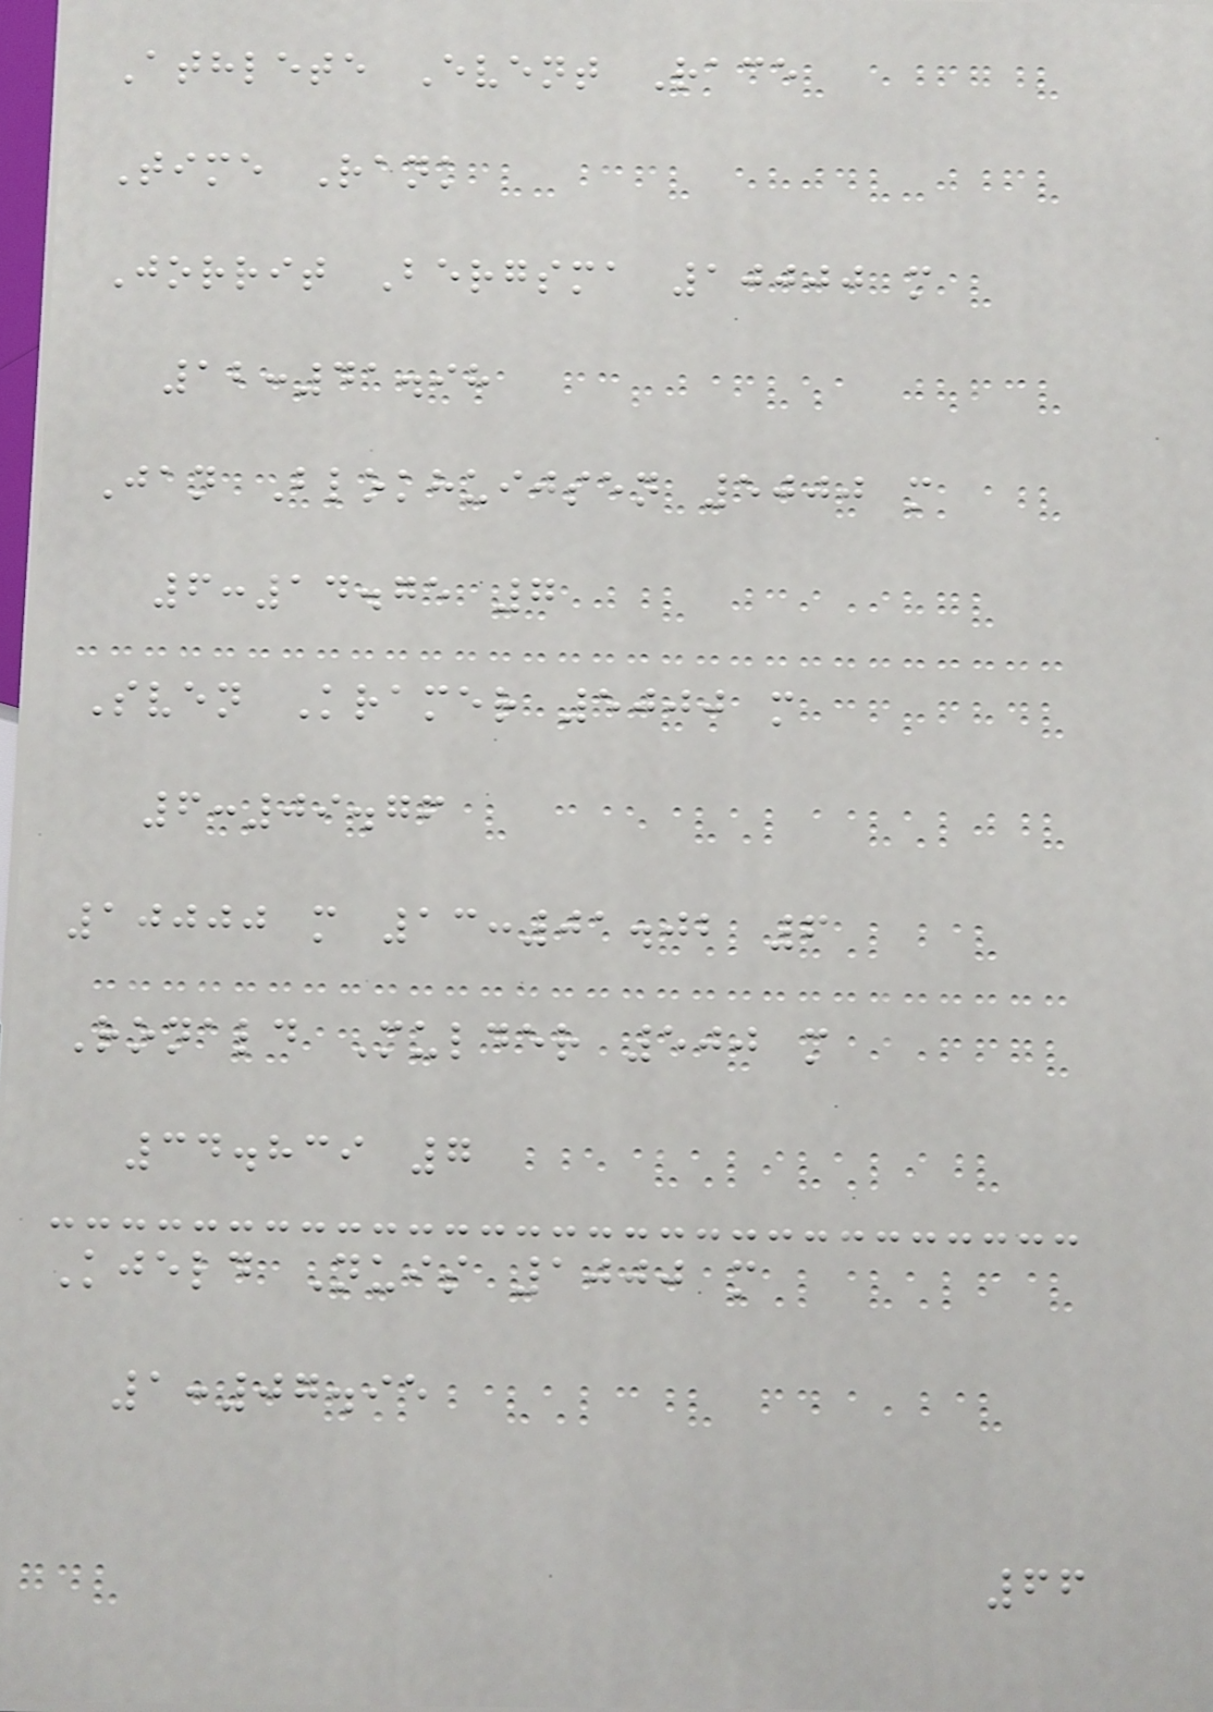Athlete Event Race
Time Rank
Jorrit Bergsma 10000 m
12:41.98
Jan Blokhuijsen 5000 m
6:14.75 7
Sven Kramer 5000 m
6:09.76
10000 m 13:01.02 6
Ronald Mulder 500 m
34.839 7
Kjeld Nuis 1000 m
1:07.95
66
